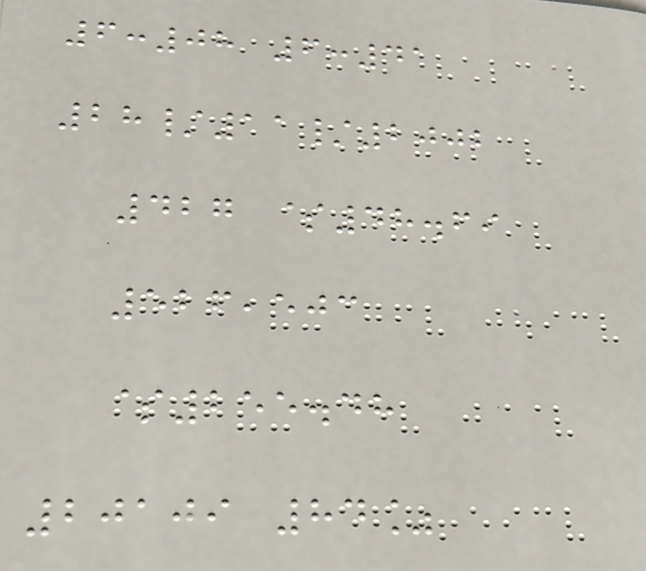6:08 6:41
28/11/2002
427 $48.69
526,503
$255.48
20109 84%
